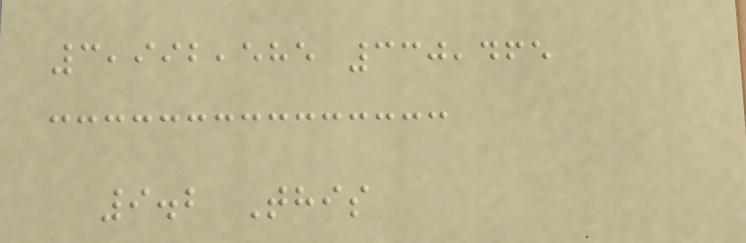3,992,585 330,465
9.2 This
